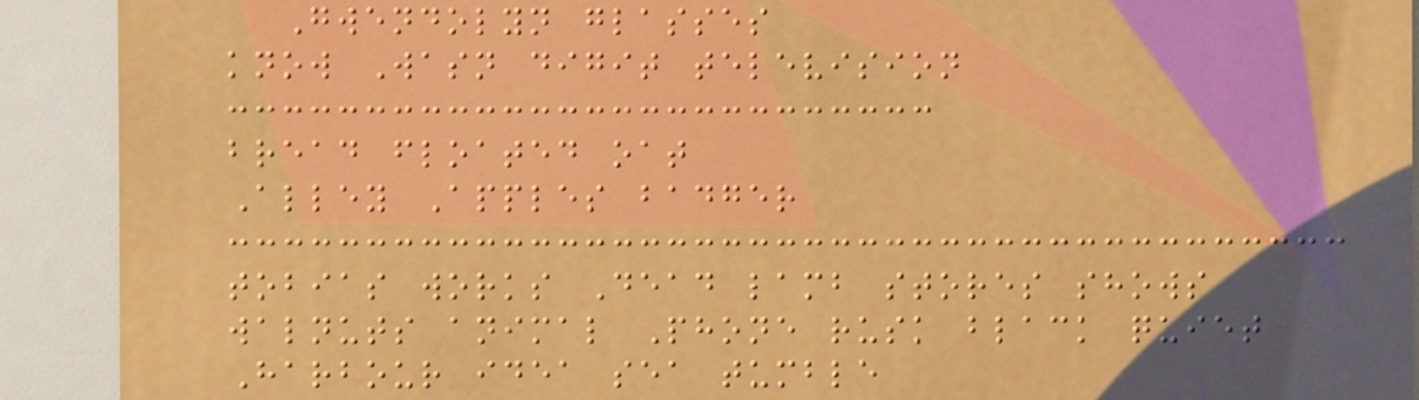Gwendolyn glasses
know Wasn digit television
bread floated oat
Alley Apples badger
tobias works Dead lamb stores shows
walnuts animal Phone rusk black quiet
Harbour idea sea tumble
